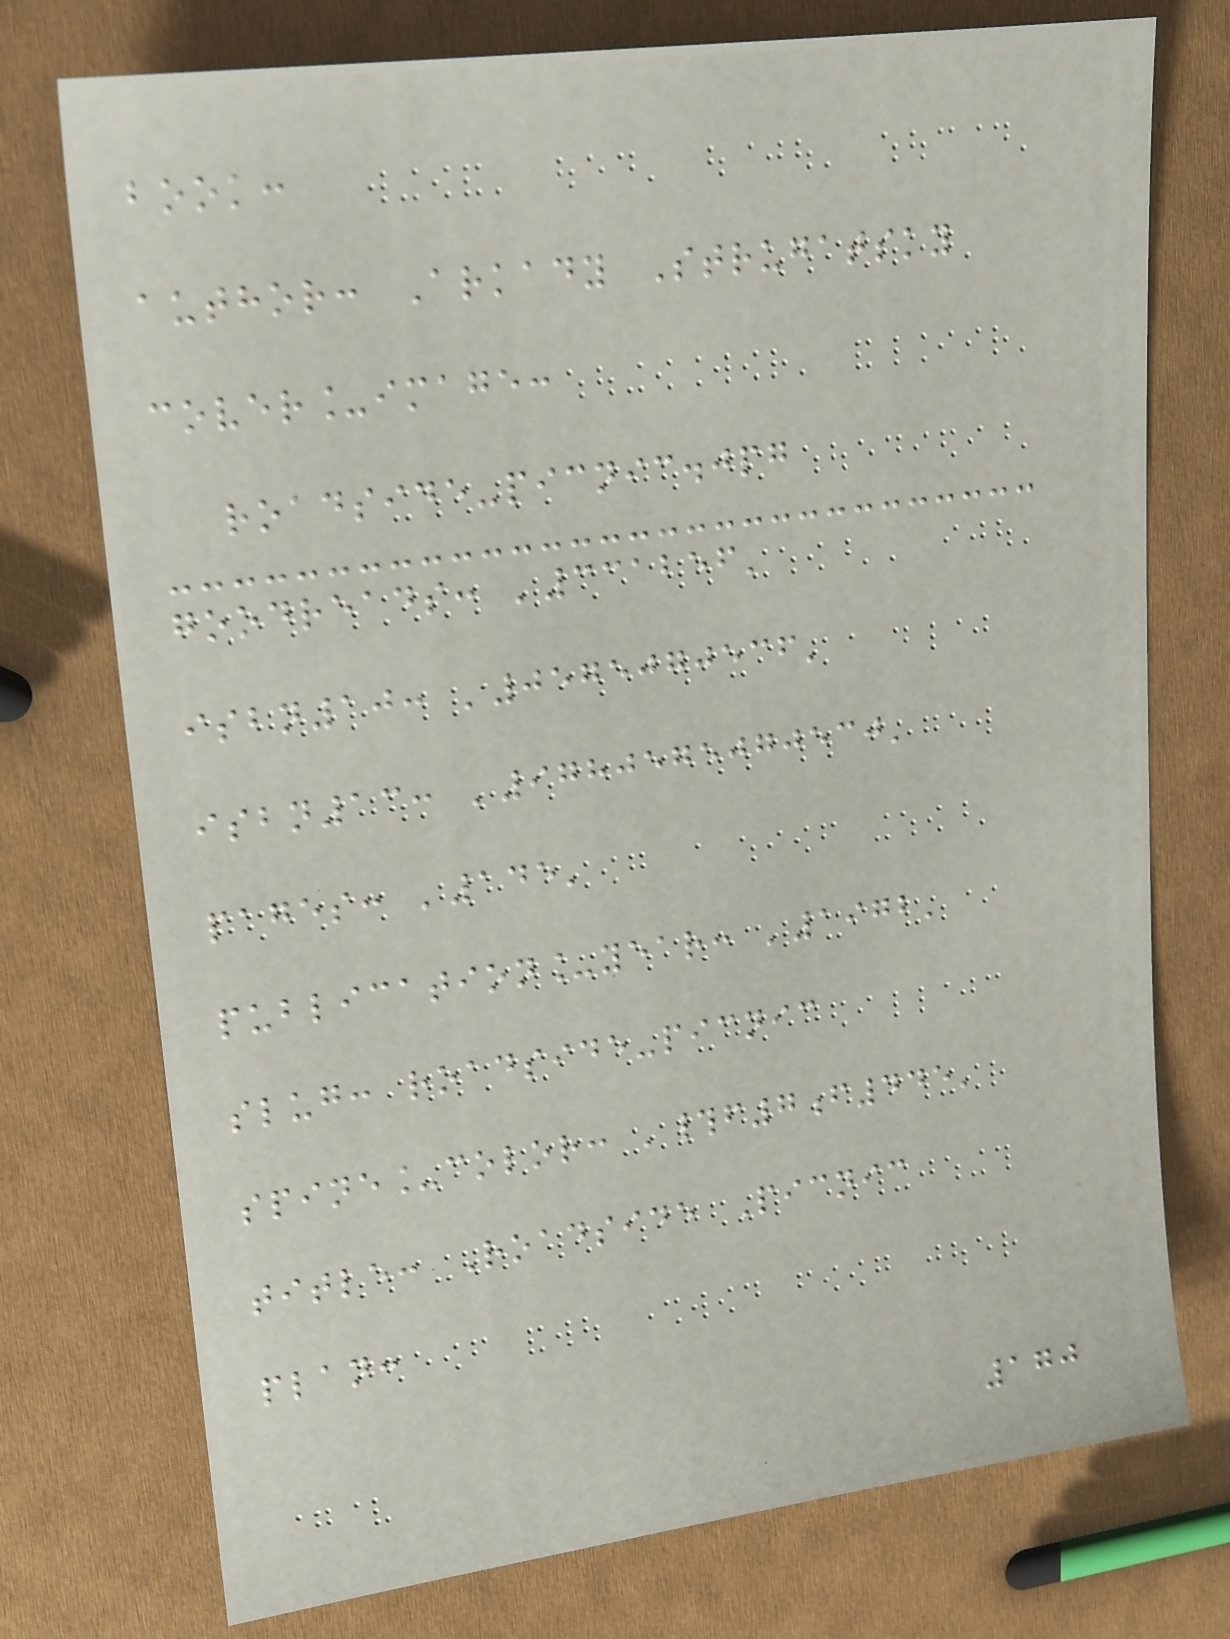book:
author: Arkady Strugatsky
cover_image:
roadside-picnic.jpg
goodreads: '331256'
isbn10: '0575070536'
isbn13: '9780575070530'
pages: '145'
publication_year: '1972'
slug: roadside-picnic
spine_color: '#f7f445'
title: Roadside Picnic
plan:
170
